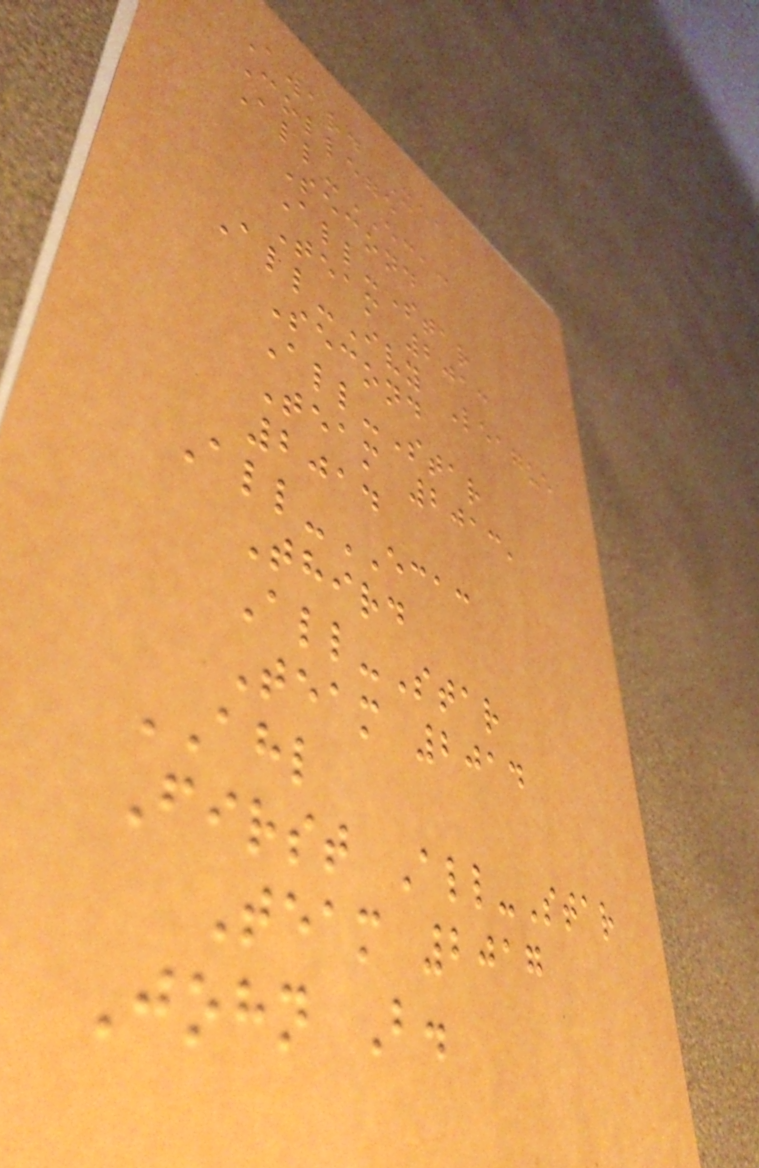Award Year
College
All-ECAC
Second
All-Star
Team 2013
All-Ivy League
Second
All-Star
Team 2013,
2014
All-ECAC
Third
All-Star
Team 2014
AHL
First All-Star
Team 2017
John B.
